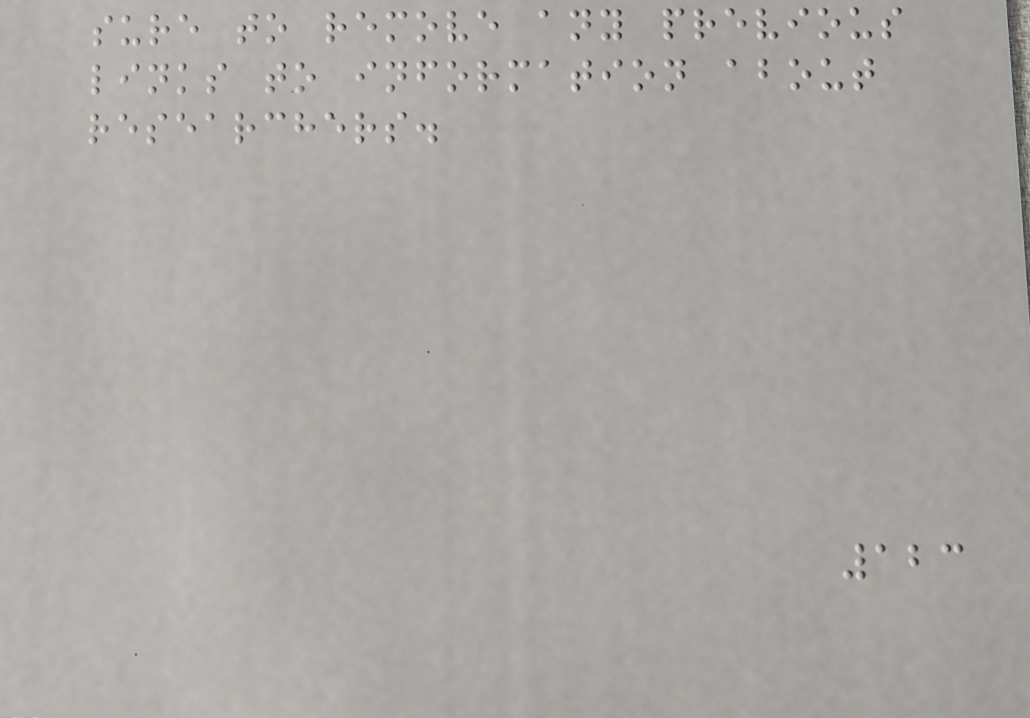sure to remove any previous
links to information about
researchers.
123
